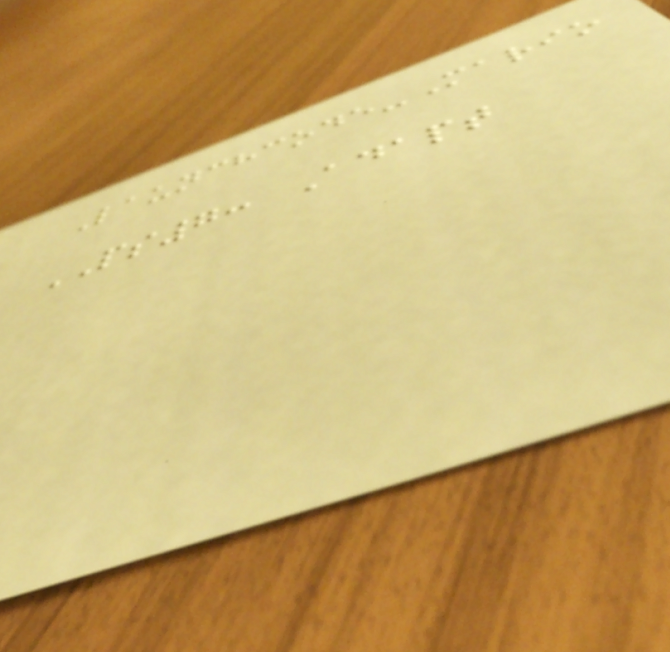Launchcode-Mario
PS7: Adapt
